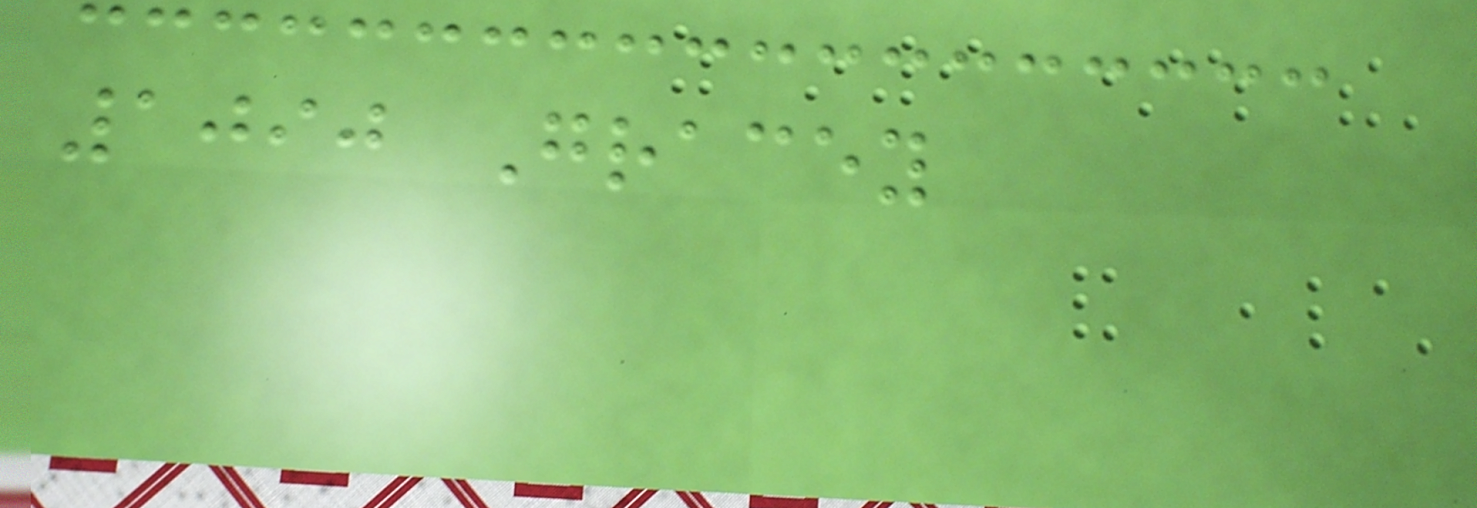1090 Gracey
